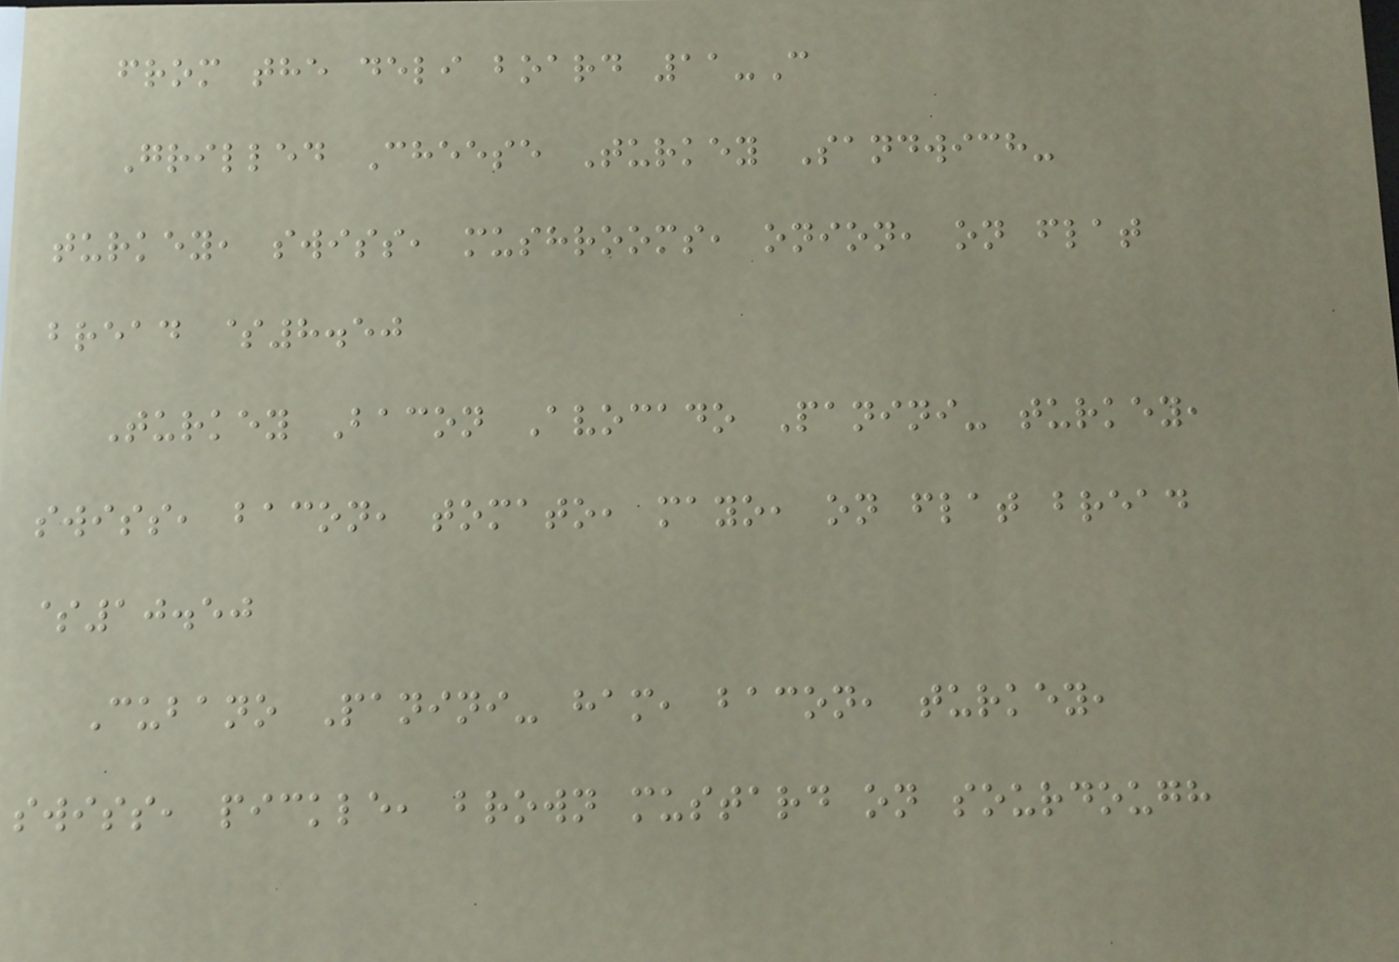from the deli board 11-C
Grilled Cheese Turkey Sandwich-
turkey, swiss, mushrooms, onion, on flat
bread $8.50
Turkey Bacon Avocado Panini- turkey,
swiss, bacon, tomato, mayo, on flat bread
$10.50
Cubano Panini- ham, bacon, turkey,
swiss, pickle, brown mustard on sourdough
